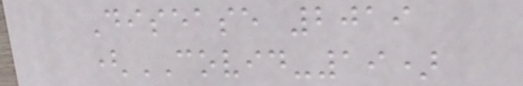Disease 2019
(COVID-19)
